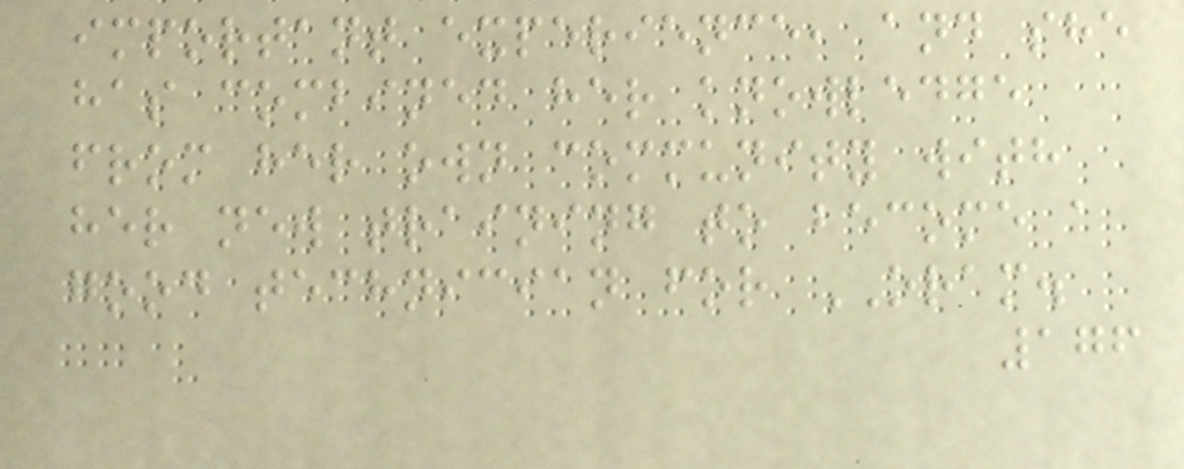important experience, and she
has combined her knowledge
from her own community with
her new training to become a
good technician for ORAM.
176
